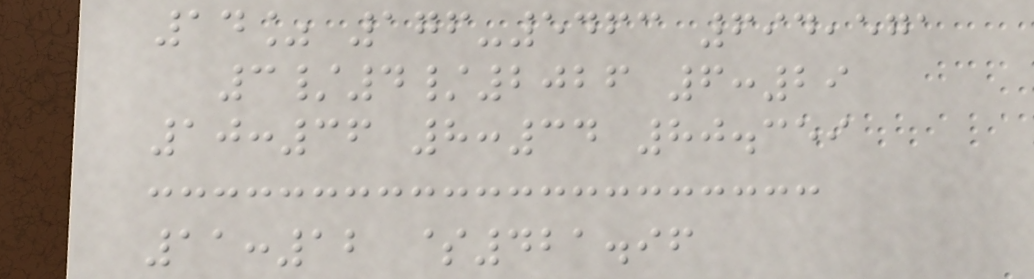14% 176-5463 694,571
3/4/2026 6:29
10:36 8:34 80.359
11:12 $421.96
